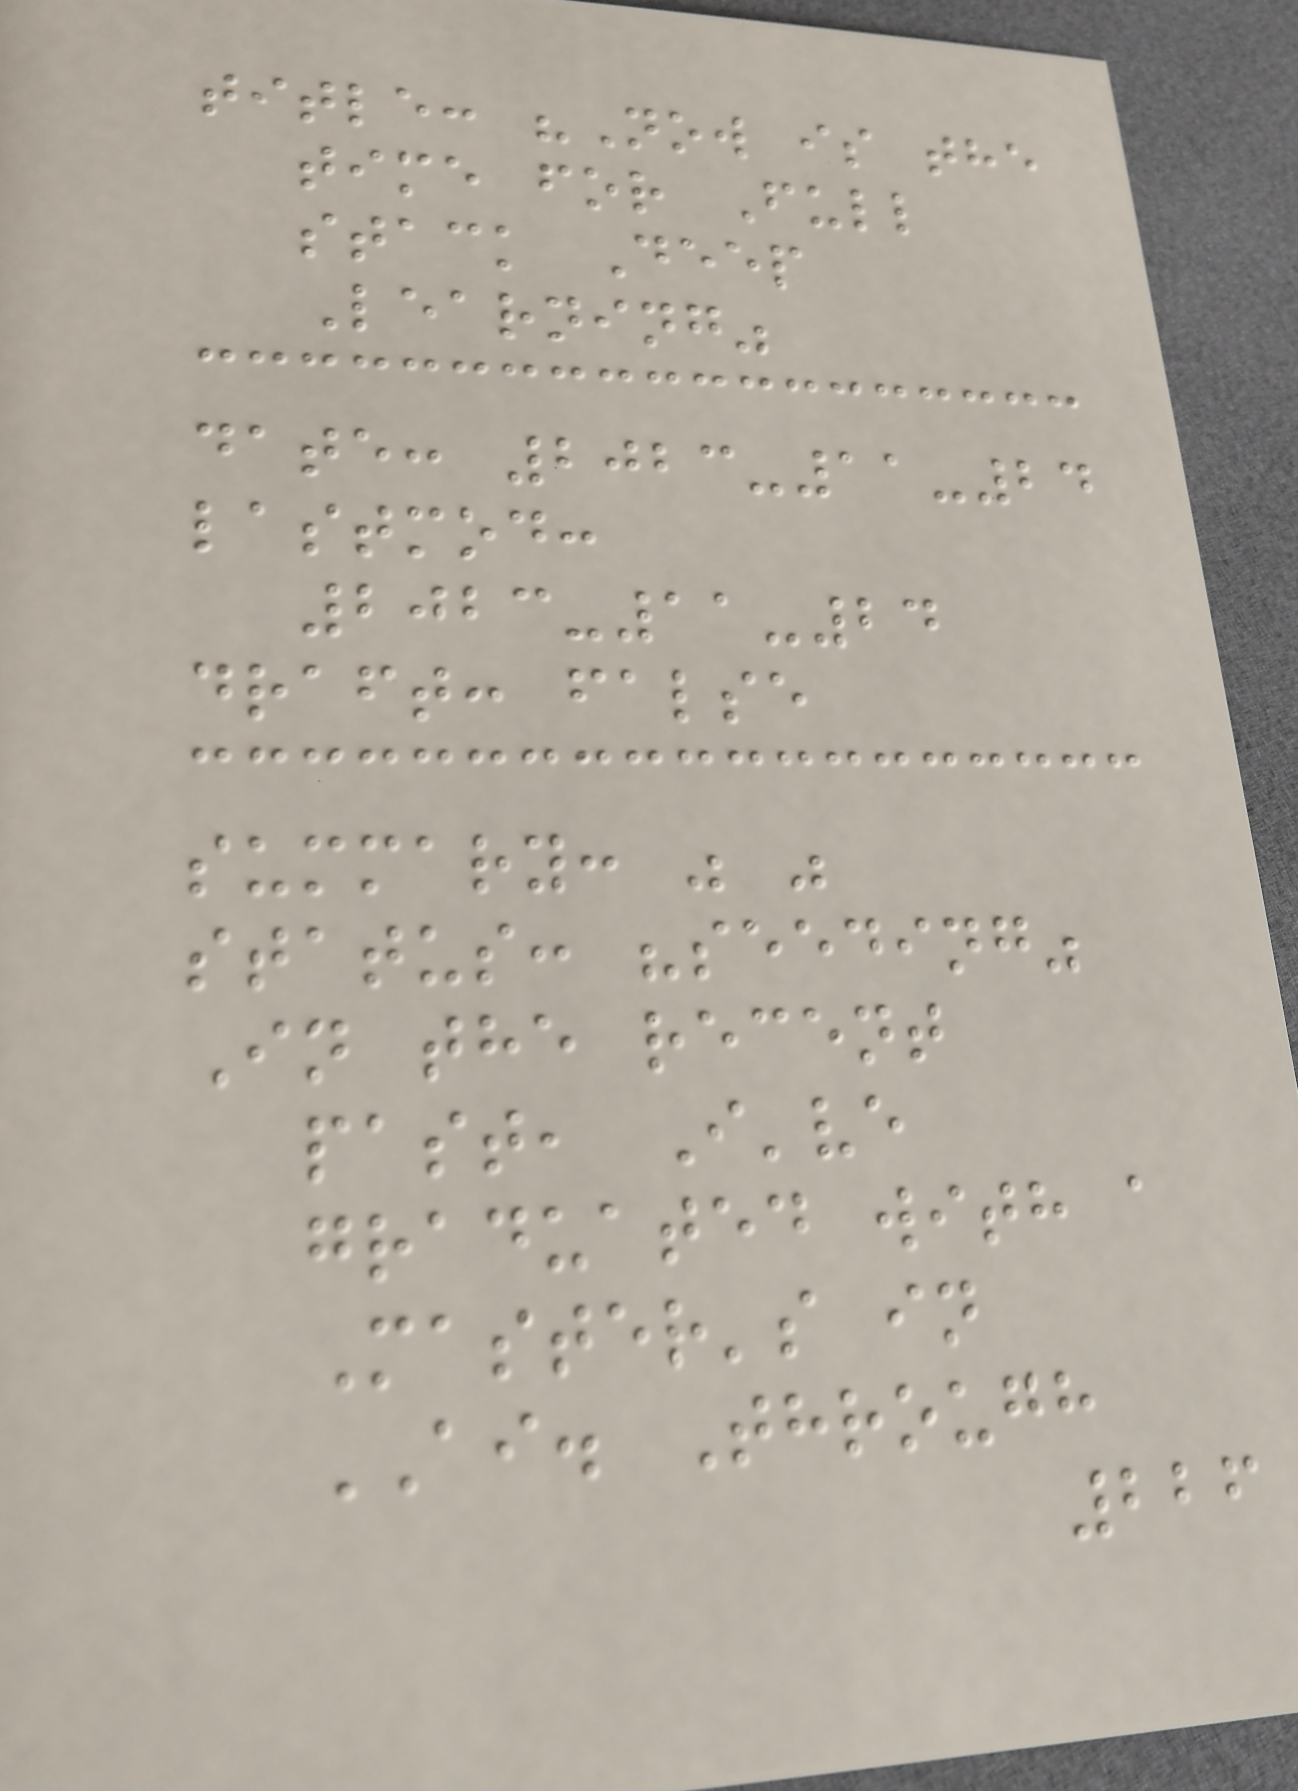title: "Now is the
time for Full
stack Deep
Learning"
date: 2023-11-24
lastmod:
2023-11-24
draft: false
summary: " "
status: "seeding"
In the recent
past, I've
graduated with a
Master's in
AI. Through
226
